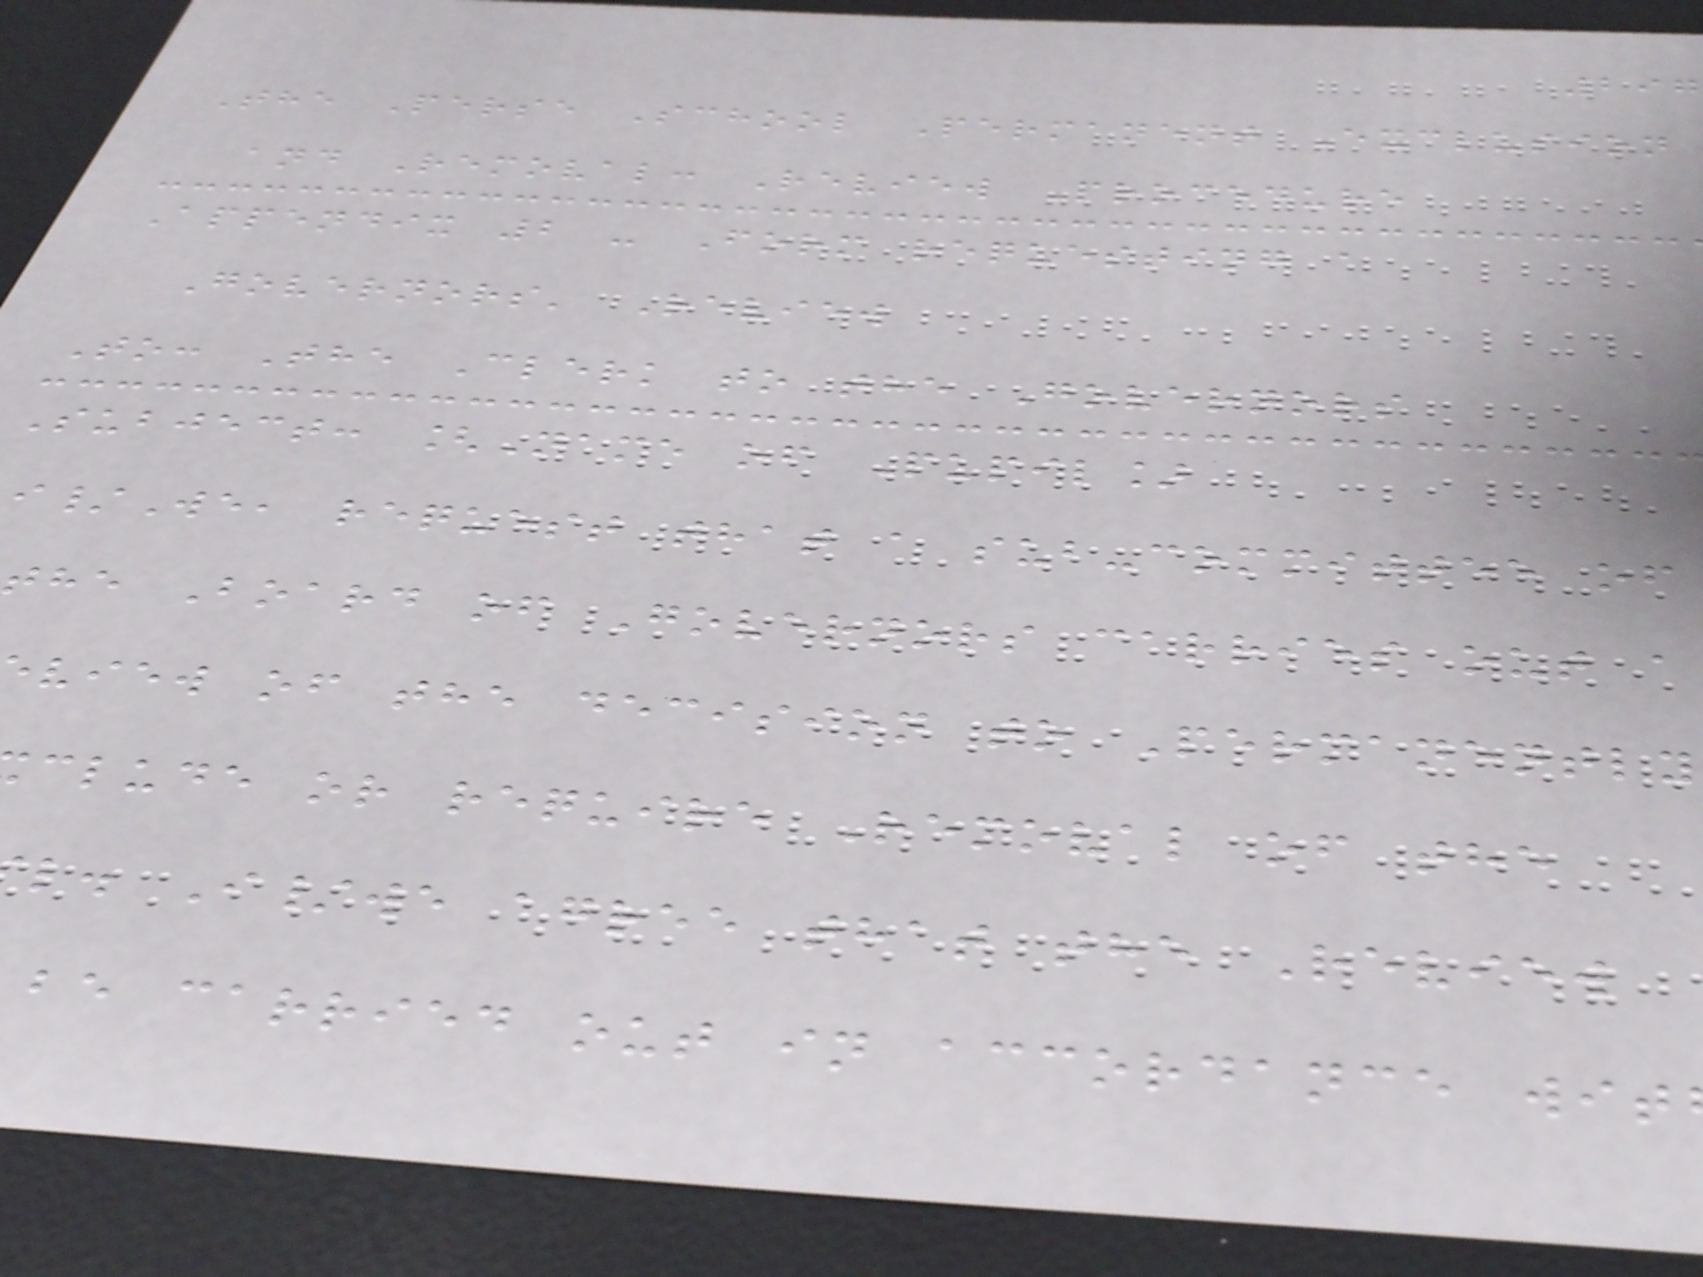297
The Perse School Permanent Exclusion
and Removal: Review Procedure
Appendix 2 - Form requesting a
Governors' Review
To: The Clerk to the Governors
Subject: [Name of Pupil]
/We, request that a sub-committee of
the Board of Governors carries out a
view of the decision to Permanently
clude or require Removal of the
l. I/we agree that the Review
be carried out in accordance wit
